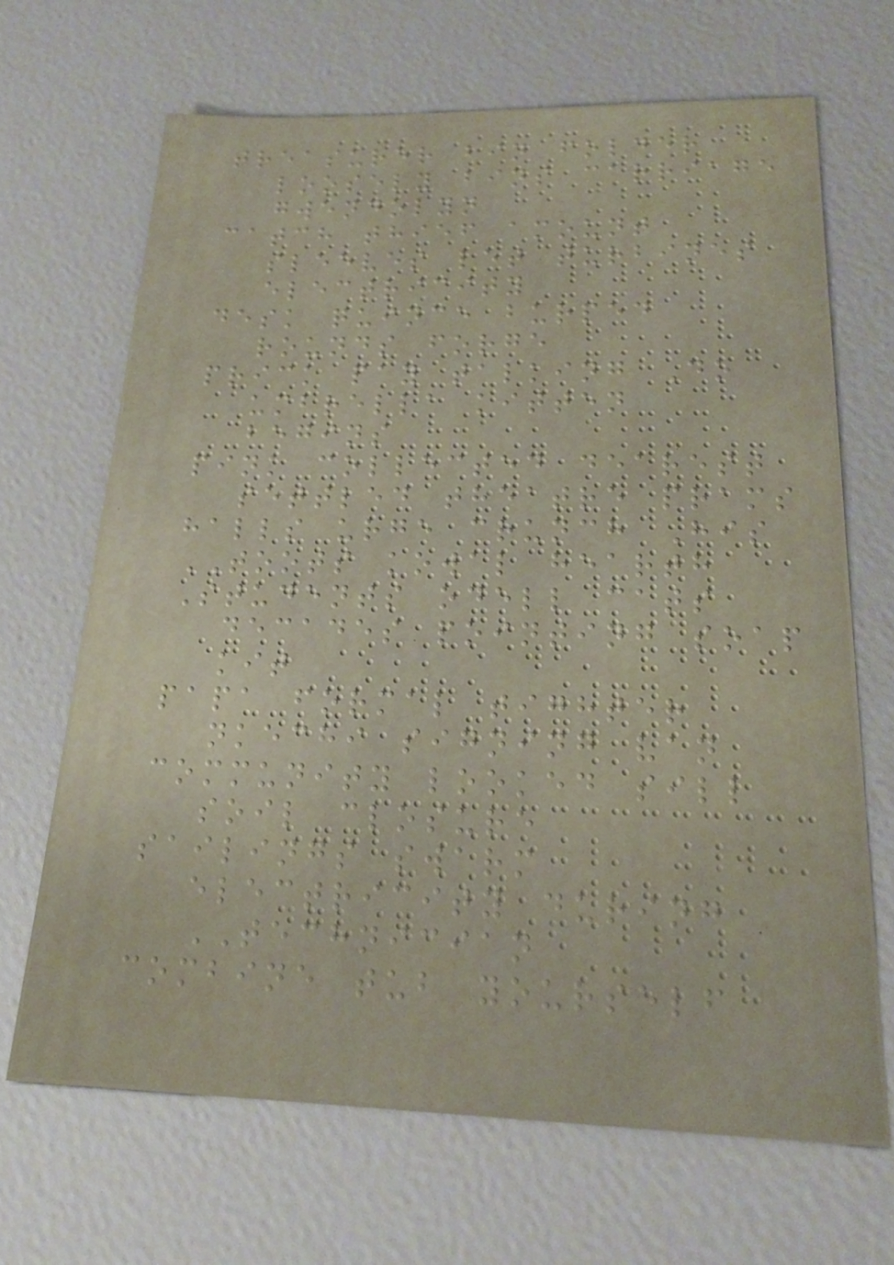treasurer bin folder
loosely bins carriage
gwendolyn
catch thief amount
sleeves let turbines
electricity
desk quince burped
rounds forge
prick pay talking Do
umbrella kitten
begins
pink collected dearest
settled theatre prams
halls urge crunch His
TOOTS kowal hearth
Students odell cats
decades pointing soap
kit
papa formal tighter
nkechi signing van
community looked sill
soil closure
sailings swarm
electricity during
TECHNICIAN
combine tub yourself
